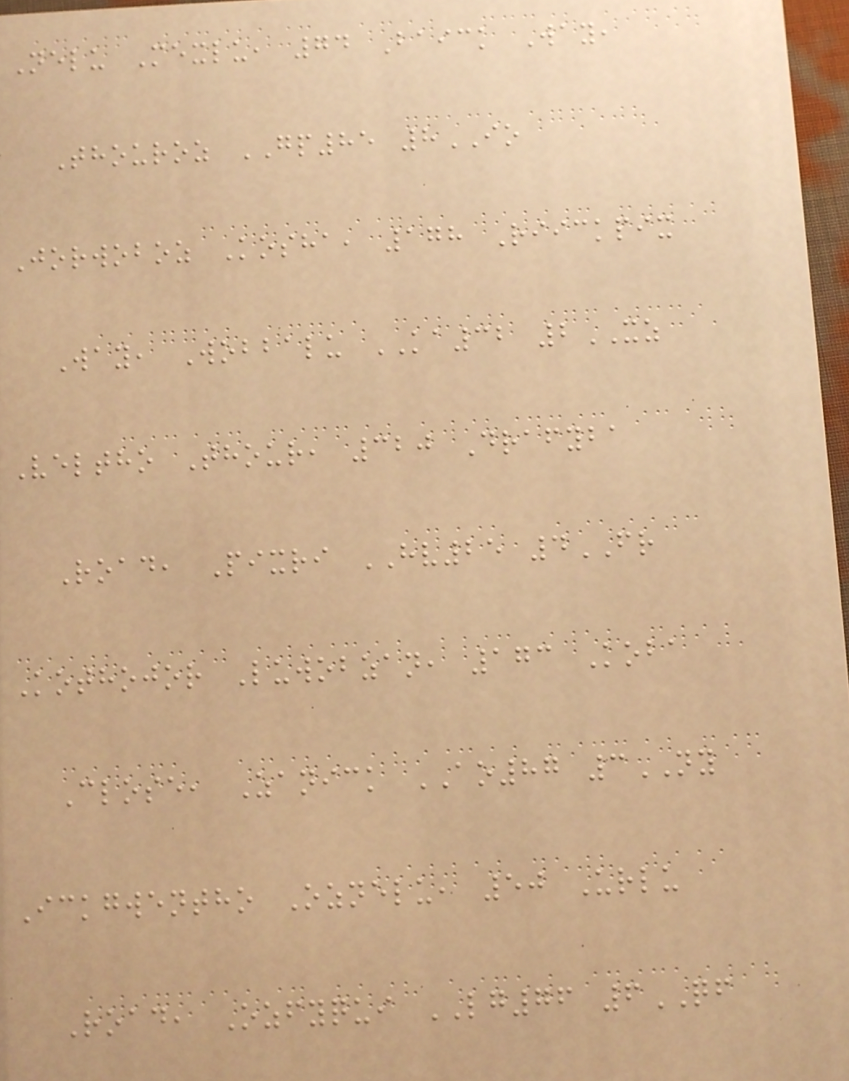Nelu Mexlu, 74 Baick Way,
Thouroz GP85 8IO
Jorwoboz Kosha, 178 Riickpix
Way, Wobbalu KA32 2XZ
Veltho Thour, 320 Drafyba
Road, Pixri HV25 4FR
Kothojor Luwobzan, 173 Koba
Close, Zanick AO87 3NY
Ickgwentho Oznelu, 50 Urlu
Road, Ozfyqui LG76 6QF
